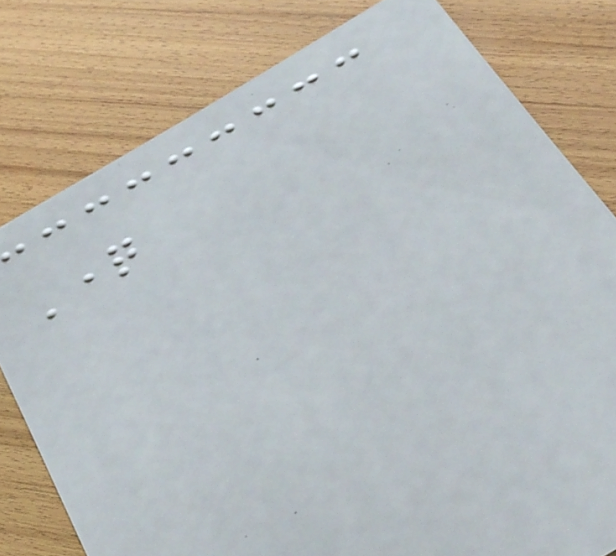Question
